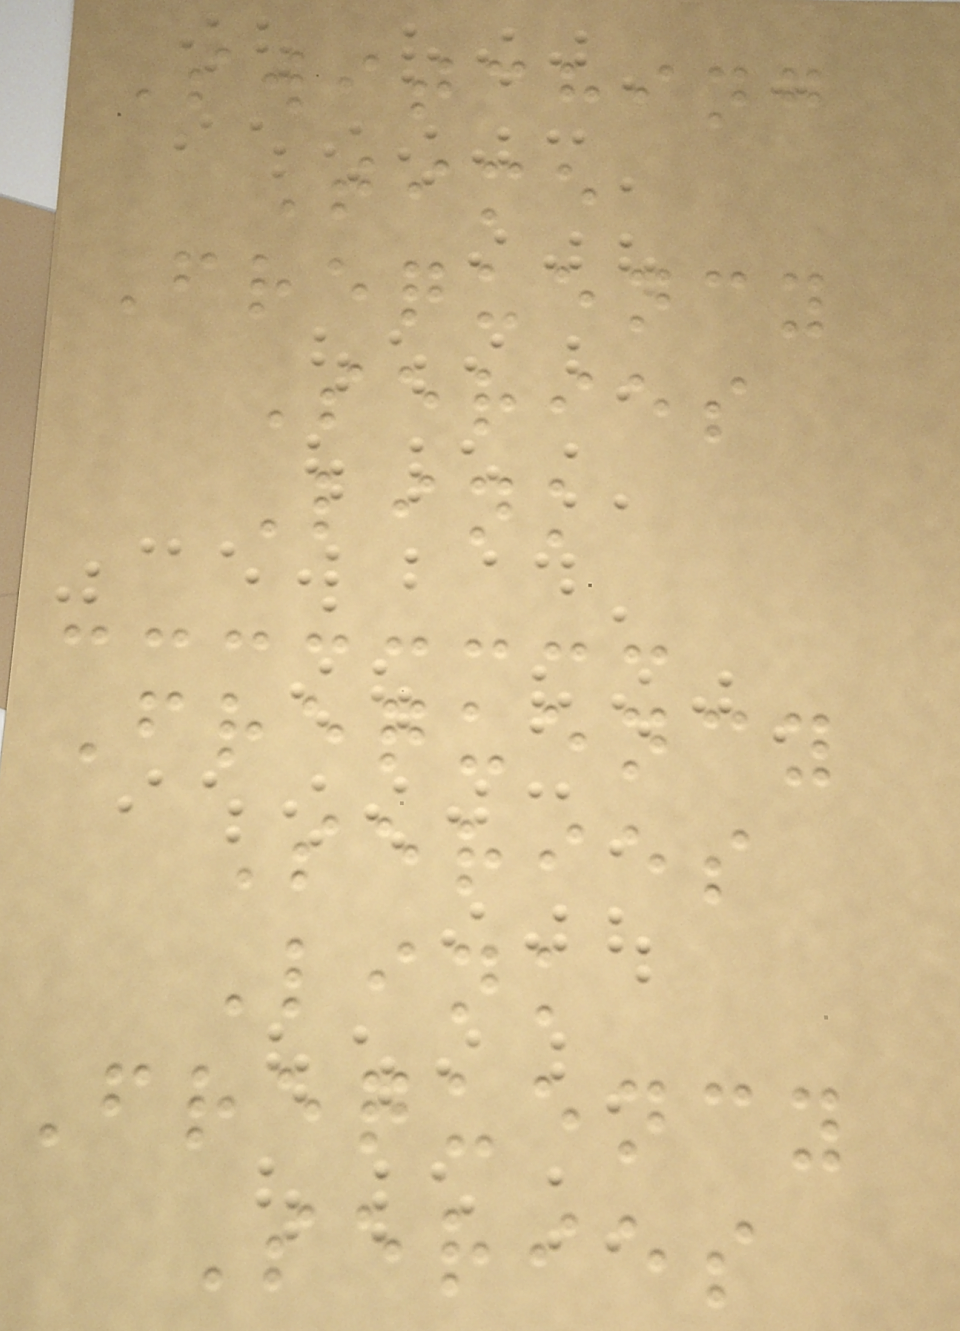Switching
Time
Frequency
Series
Link
Frequency
Series
Link
Frequency
Series
